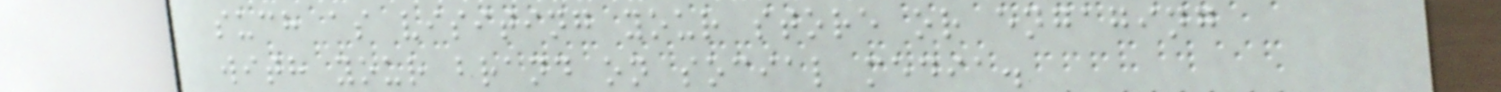such as visiting your store or engaging
with your brand on social media.
